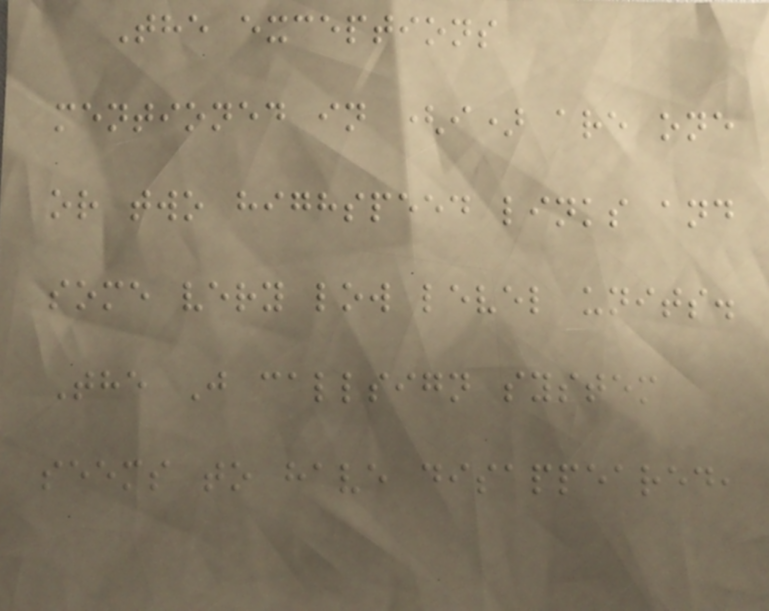The exceptions
mentioned in (i) are one
or two highspeed links and
some very low level units.
The J callsign system
seems to have disappeared,
